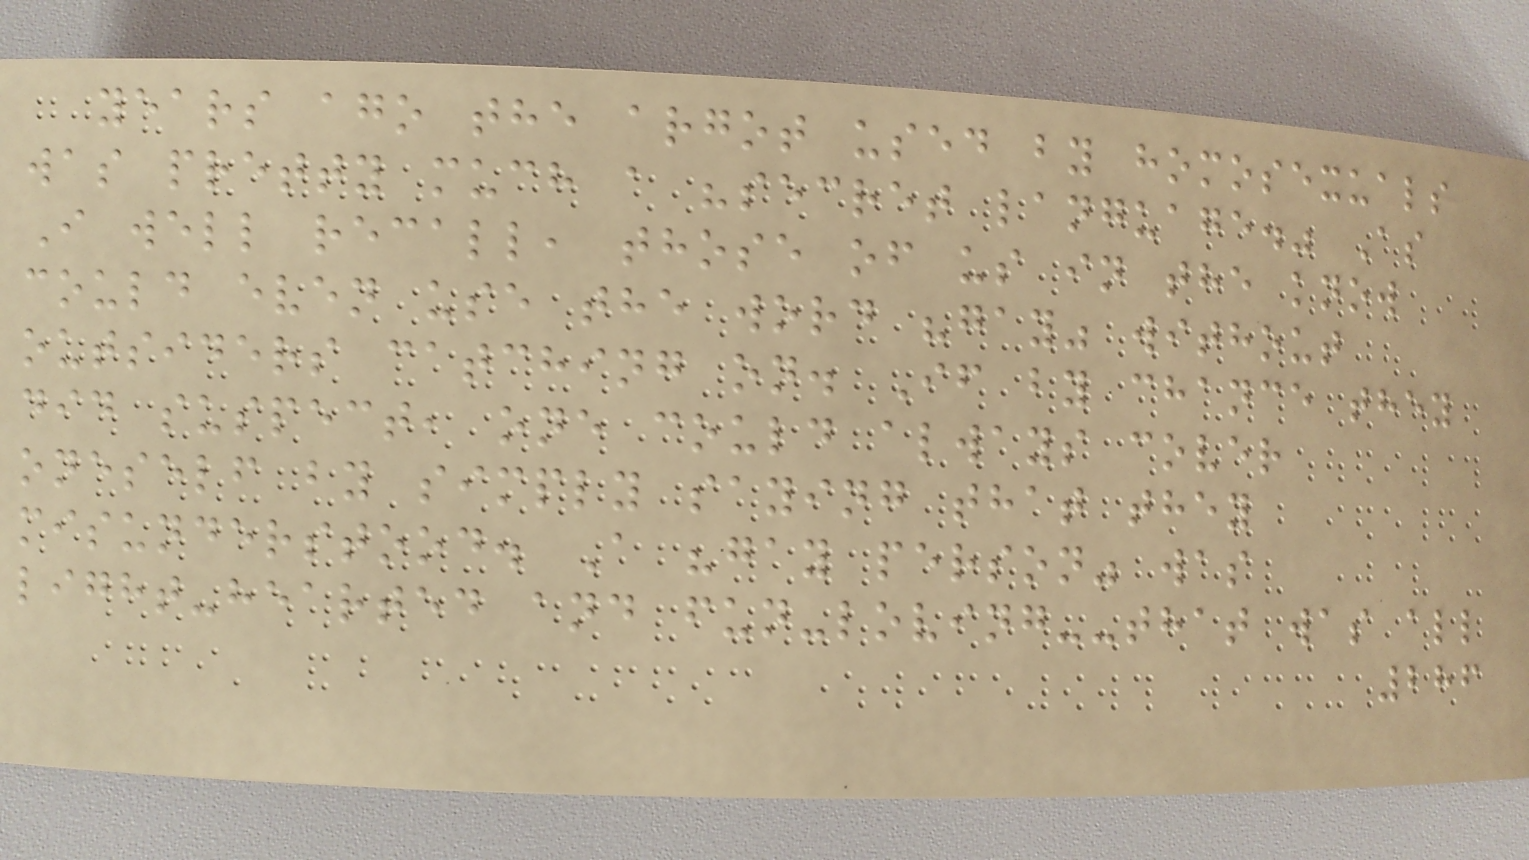years ago the argot used by homosexuals
was pretty much a "secret language." As
I well recall, those of us in the know
could even use the word "gay" without
outsiders catching on. If by chance they
did suspect, one could always cover
oneself by simply saying that they
misunderstood. A "gay person" was
light-hearted and fun-loving--that was all
286
